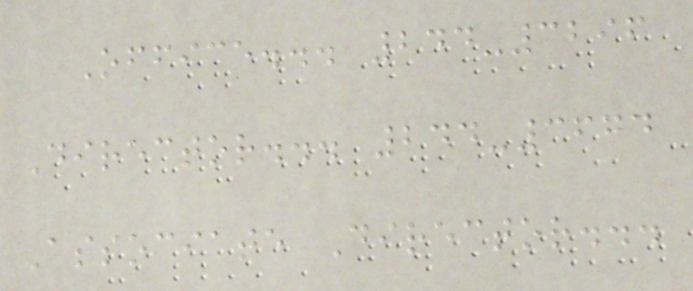Office... 244-3296
Director... 244-3674
Associate Director...
